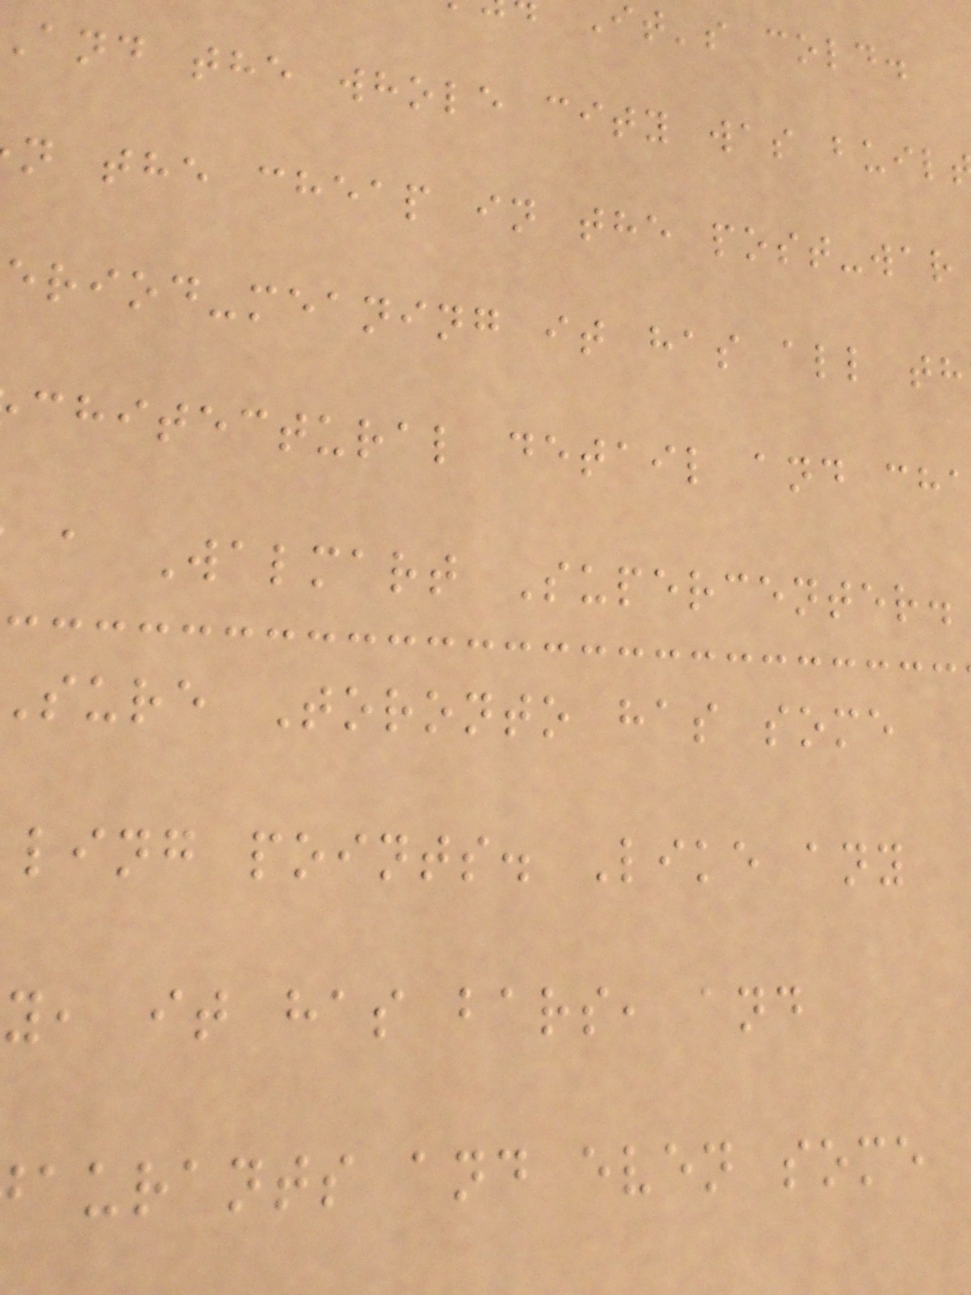it's cold.
and the whole city was buil
n the cheap in the post-war
eriod-meaning it has all th
chitectural detail and ch
a Walmart Supercenter.
sure Toronto has some
ling points. Like any
y, it has bars, and
aurants and even some
